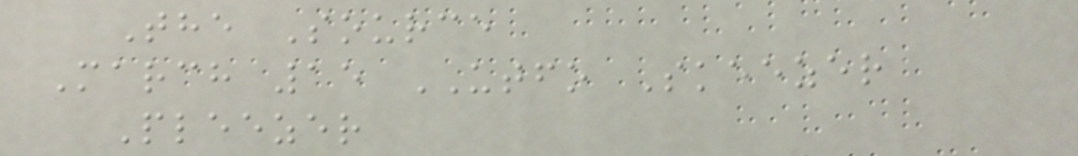The Source
March 15 UTFO Skeezer
Pleezer
